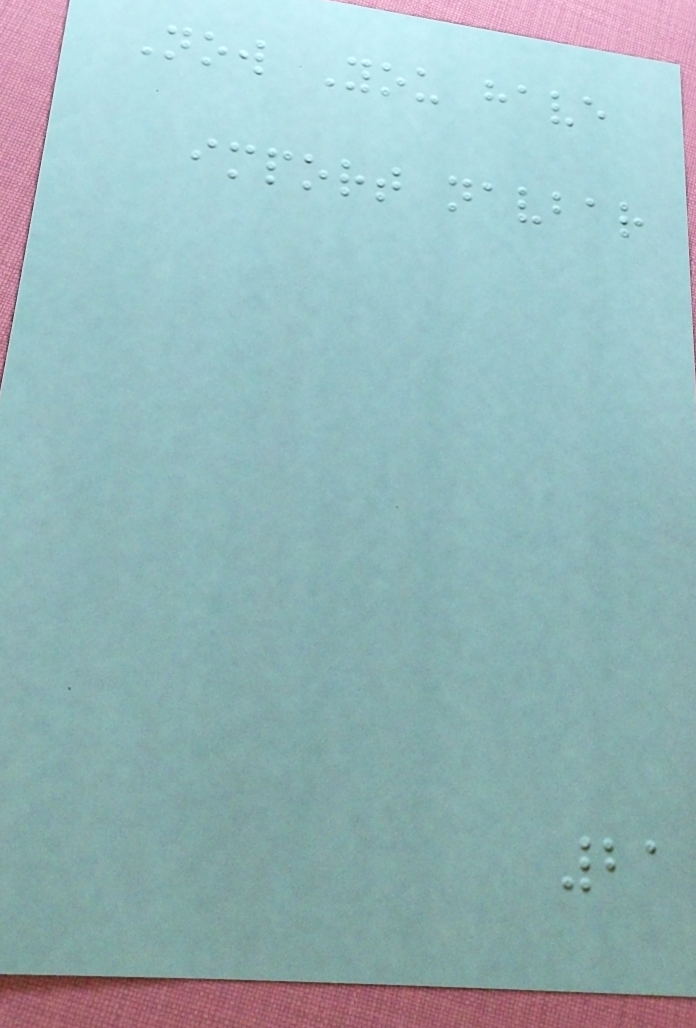Now You have
import navbar
21
